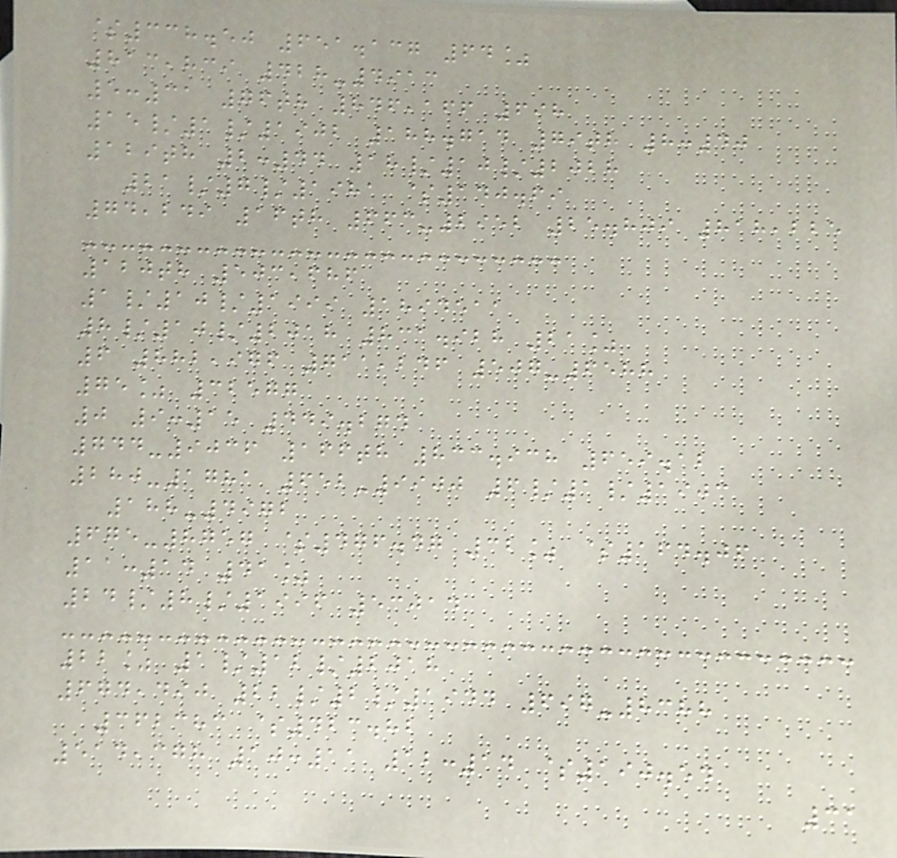$338.50 651.137 64%
813,839 428-4913
5:31 76th 846,166 698
15/1/1902 188.714 79th 8:40
129th 2:44 18/10/2028
21/7/1981 $140.69
74,249 16th 663-2952 25.809 818,225
120th 503,686
1/10/1999 1894511
8/10/2018 831.928 21%
6 882,976 711,246 507-6588
75% 32577
0 9:15 449.274
744-9036 166th 833.938 659.12
280-1781 652-9900 6/1/1903
188-4972
675-8757 $476.47 32% $164.06
11:14 41%
24/8/1996 53014
22% 1/12/2018
674,490 22/2/1944 697-8388
362383 $423.82
514,378 10:11 12:14 $190.54
31
